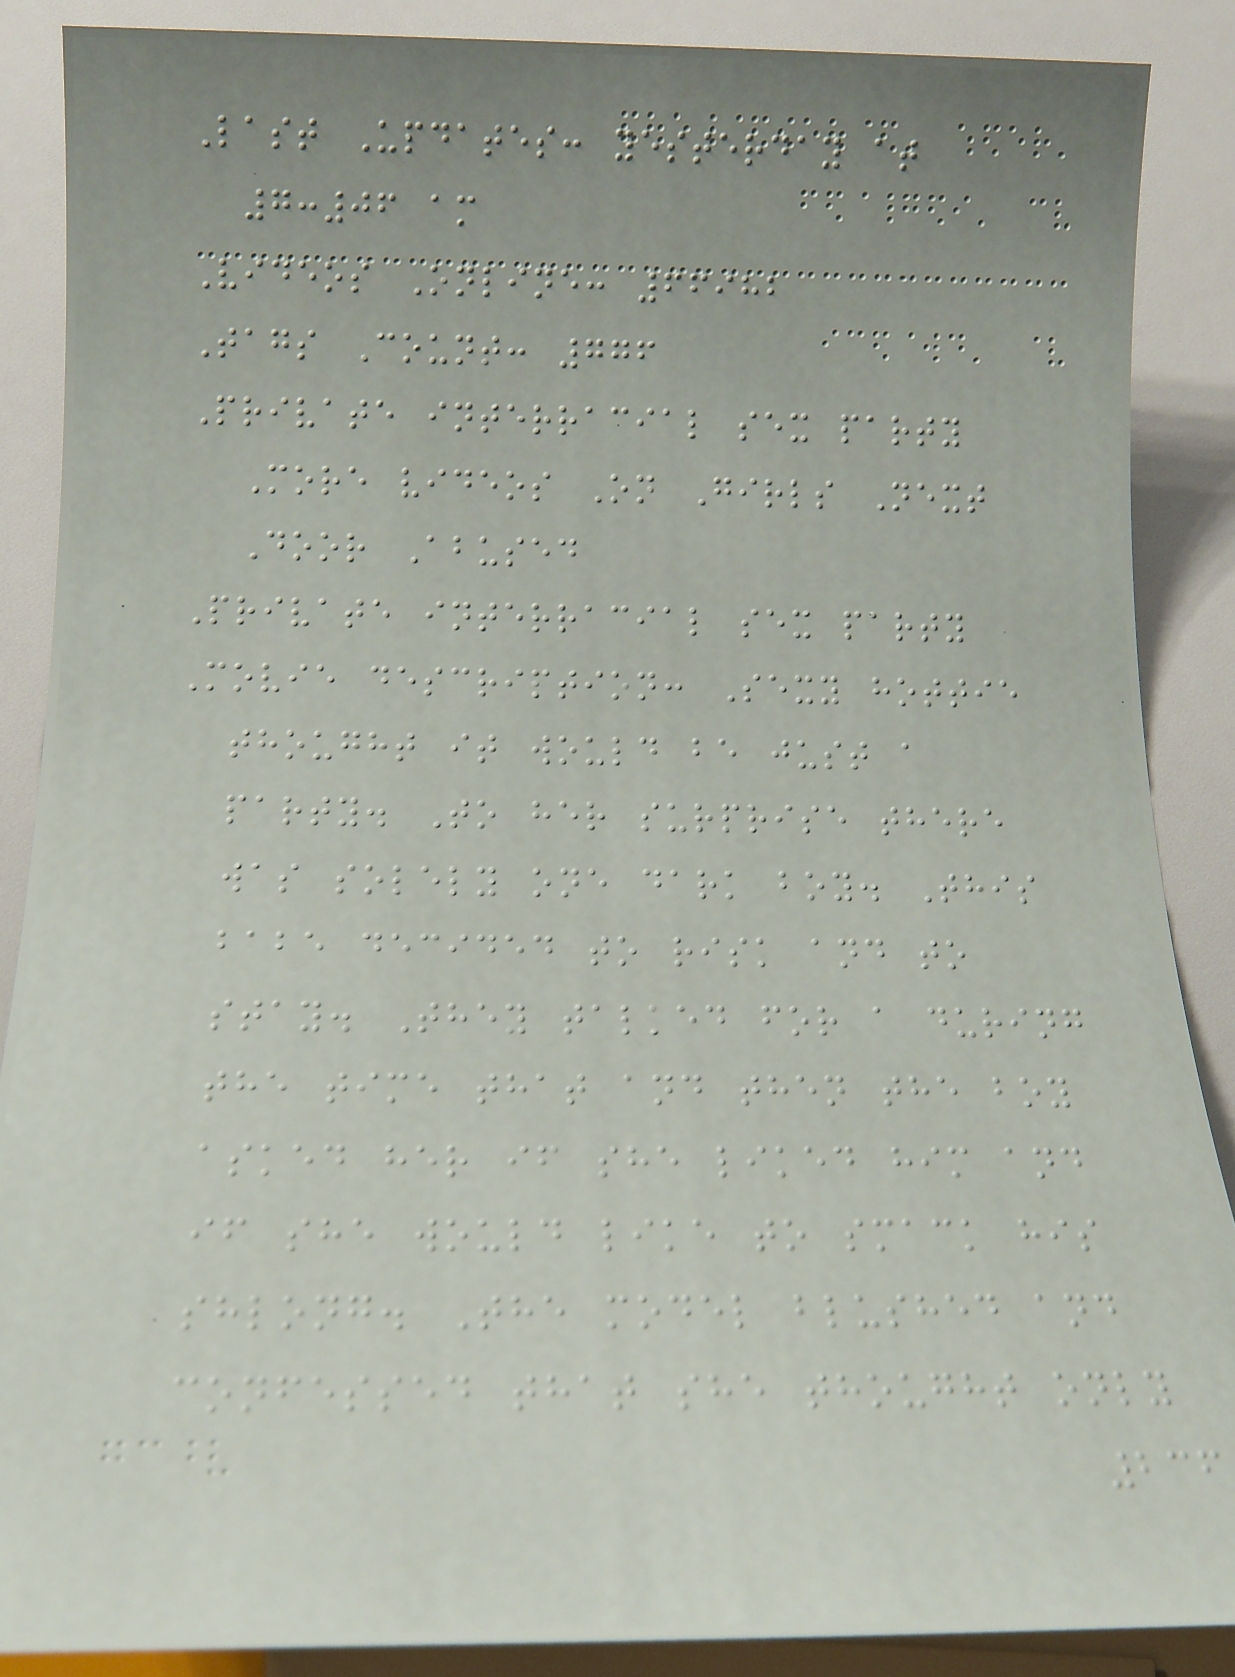Last Updates: yesterday at
7:06 am
Videos Online: 66982
Tags Count: 776
Private interracial sex party
More videos On Girls Next
Door Abused
Private interracial sex party
Movie description: Sexy hottie
thought it would be just a
party. To her surprise there
was solely one dark boy. This
babe decided to risk and to
stay. They talked for a during
the time that and then the boy
asked her if she liked him and
if she would like to smack his
shlong. The model blushed and
confessed that she thought only
236
